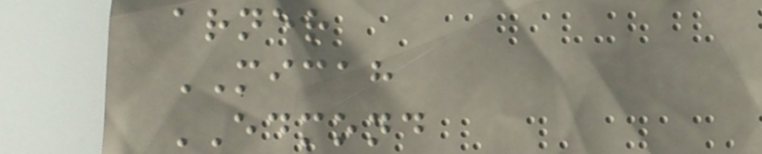arner
MICAH
EDMOND
